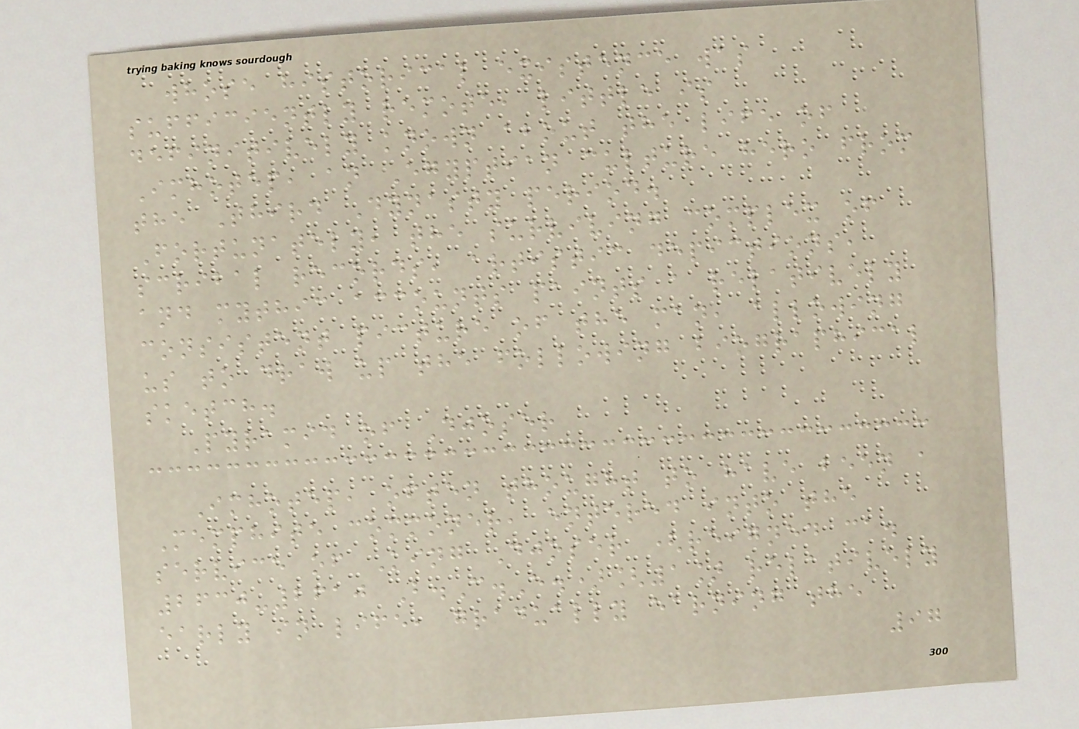whose historical existence was
sufficiently remote, little is
definitively known about the life of
Imhotep, an Egyptian culture hero from
the Third Dynasty period.
Fortunately, the surviving complex of
scribal records, artistic depictions,
and mythic accounts paints a relatively
consistent picture of the man, allowing
us to draw up the following biographical
sketch.
Pyramid of Djoser
Imhotep, often thought to have been a
Memphite commoner, entered into the
service of King Djoser (reigned ca.
2630-2610 B.C.E.)[1] relatively
early in life, gradually earning the
97
